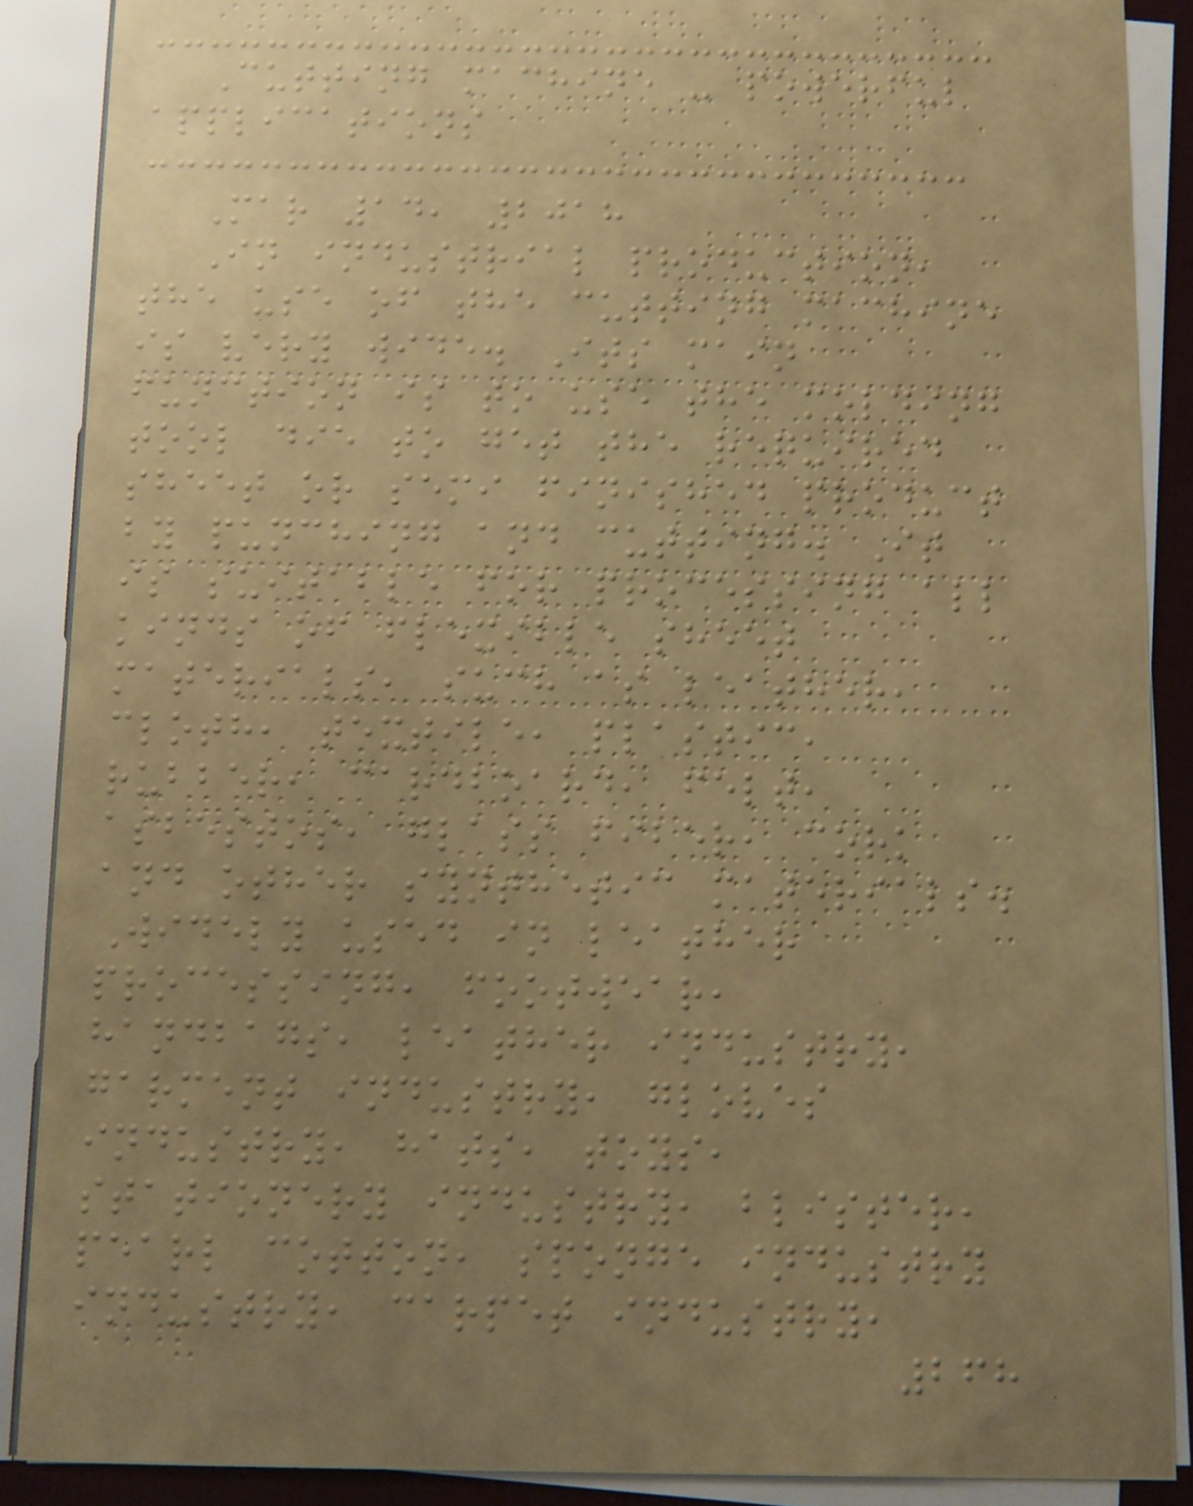Cutting machine - powerful
applications
Mar 14, 2018
In industrial production,
the use of the cutting machine
is very wide. Its main
function is to use the molding
tool die to get the required
sheet or semi finished product
by punching and cutting. It
is suitable for processing all
kinds of flexible sheet
materials, such as leather,
cloth, textile, plastic,
rubber, cardboard, felt,
asbestos, glass fiber, cork
and other synthetic materials.
Widely used in leather
processing, footwear,
handbags, leather industry,
garment industry, gloves
industry, hats, toys,
stationery industry, blister,
pearl cotton, sponge industry
industry, carpet industry,
268
